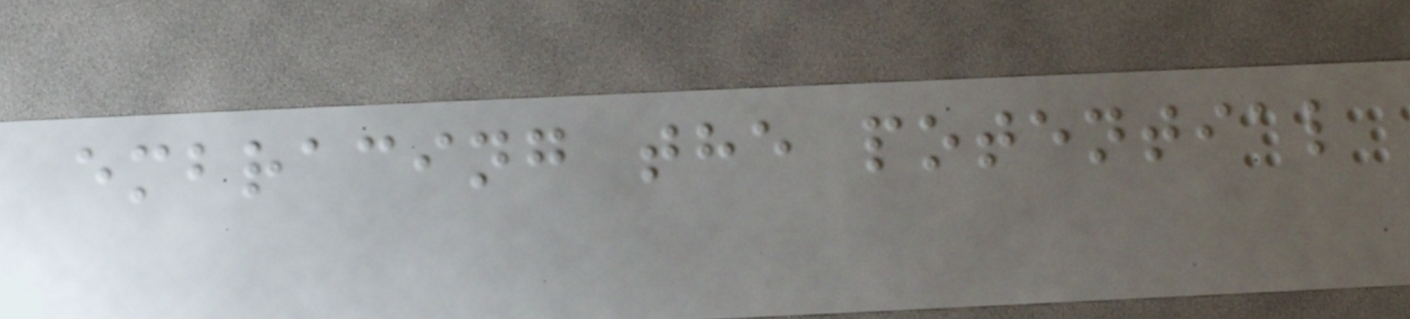embracing the potential
